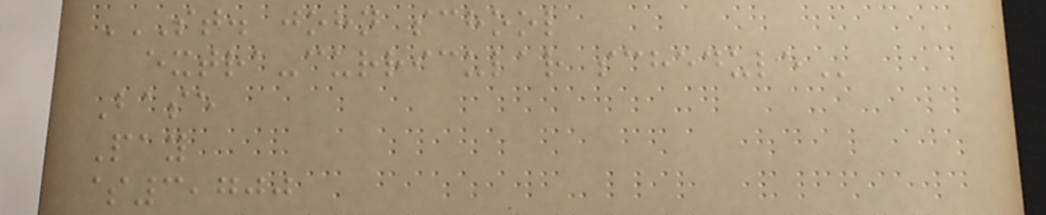ST. JOHN SCHOOL
EXTRA-CURRICULAR SCHEDULE
Base
Pay
$3,700
